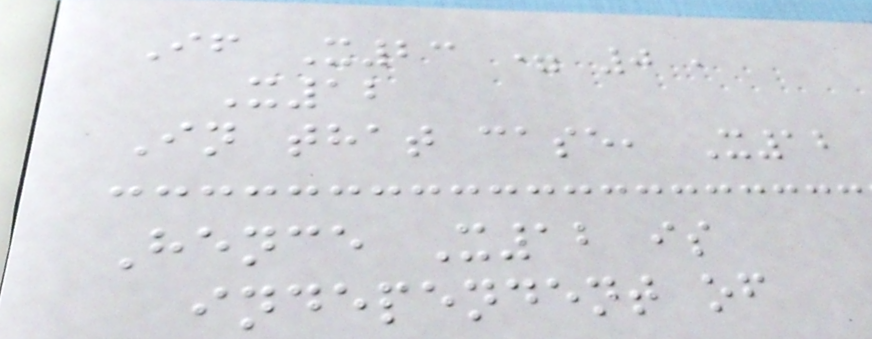If X23 = 0 ,
X12
In that case, X12
Hence X12 is
independent of
